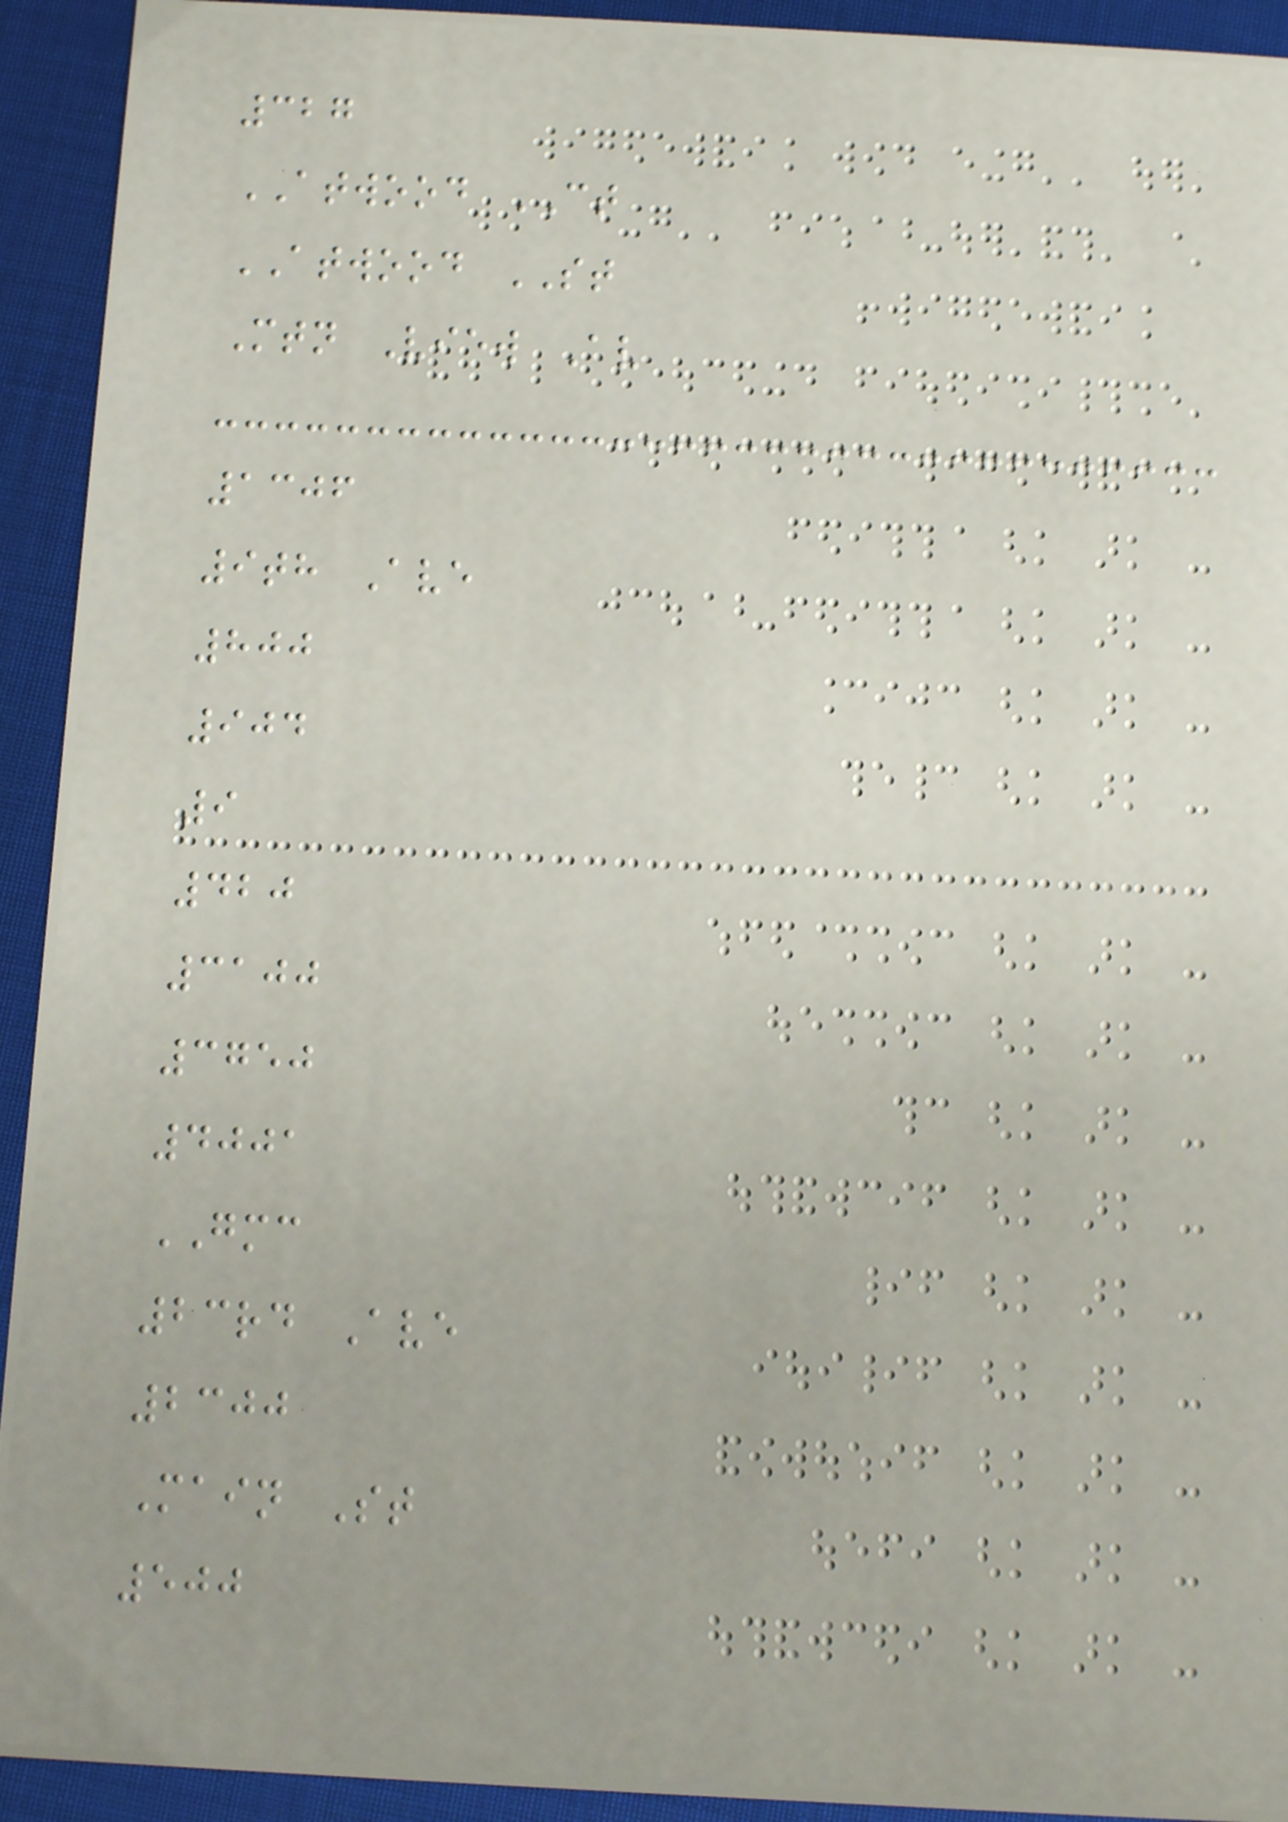327
ATWOOD CT
ATWOOD ST
Mtn View Av
1306
9th Ave
800
904
9
420
3100
3750
4001
GMC
23rd Ave
2300
Main St
500
